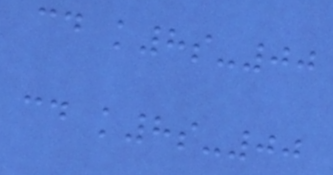cd k8s-00
cd k8s-00
